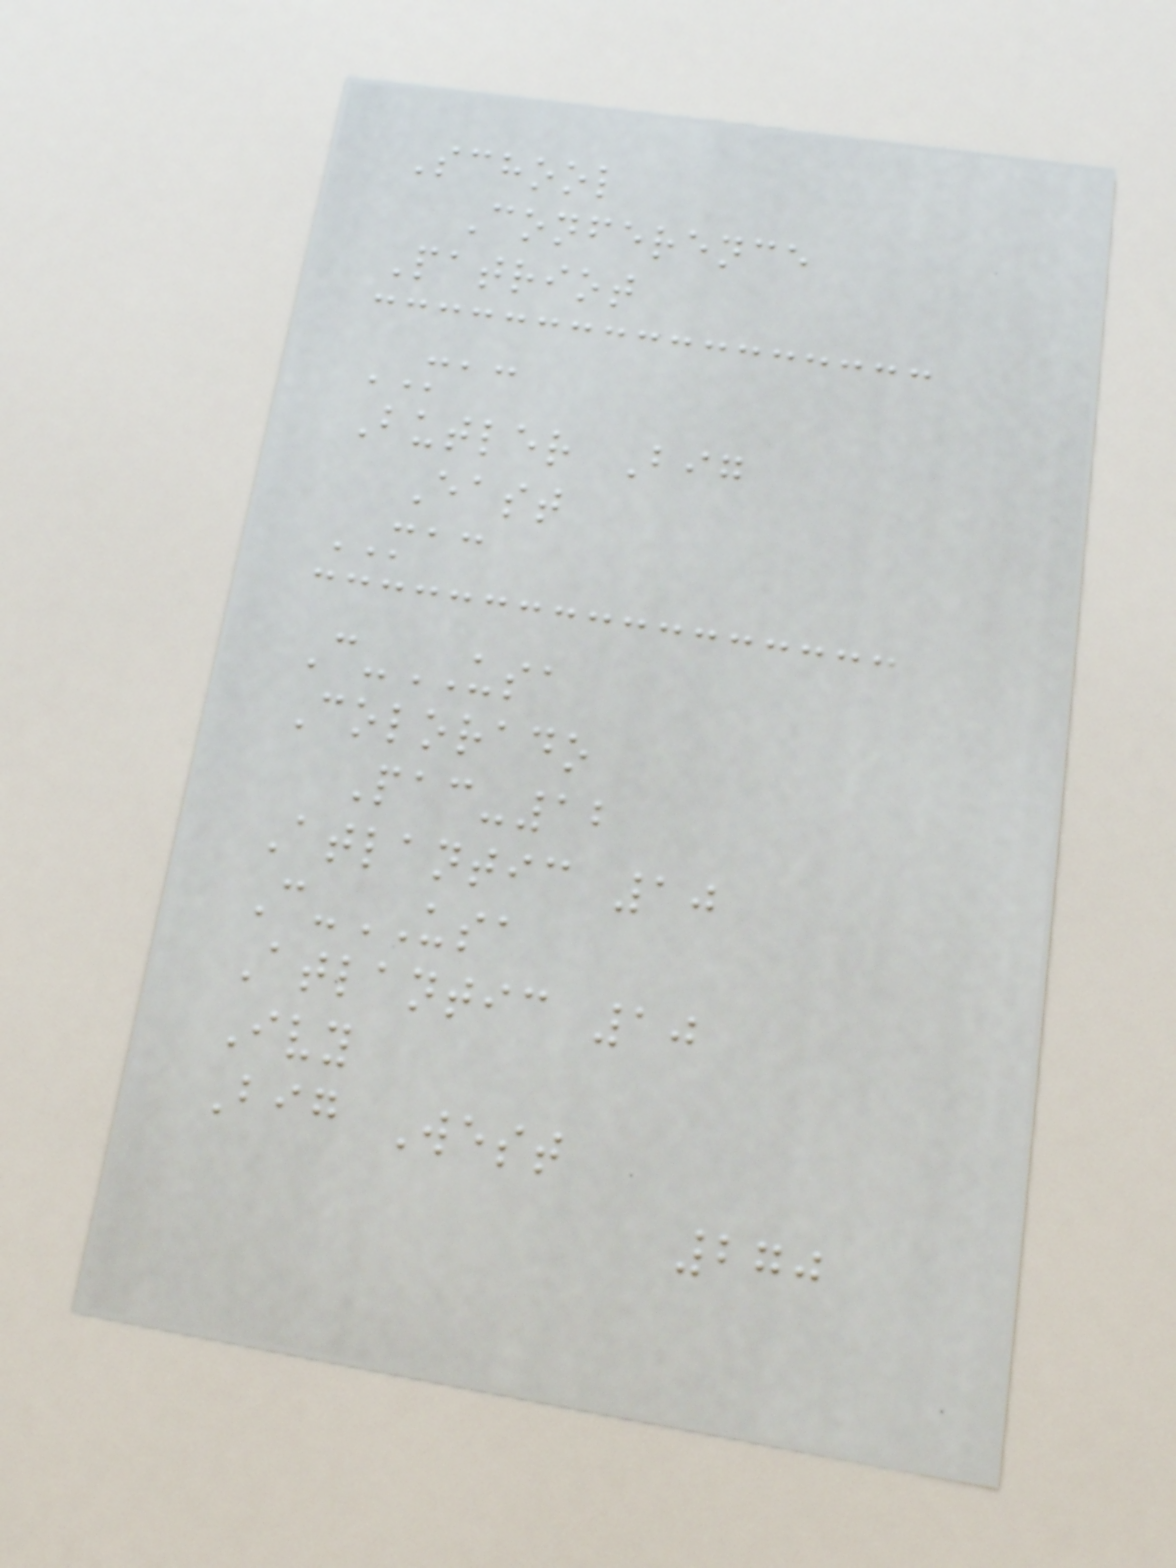School
Conference
Patriot
MAC
Butler Big
East
MAC
C-USA
Colorado
Pac-12
Atlantic 10
C-USA
Atlantic 10
Ivy
Big West
270
